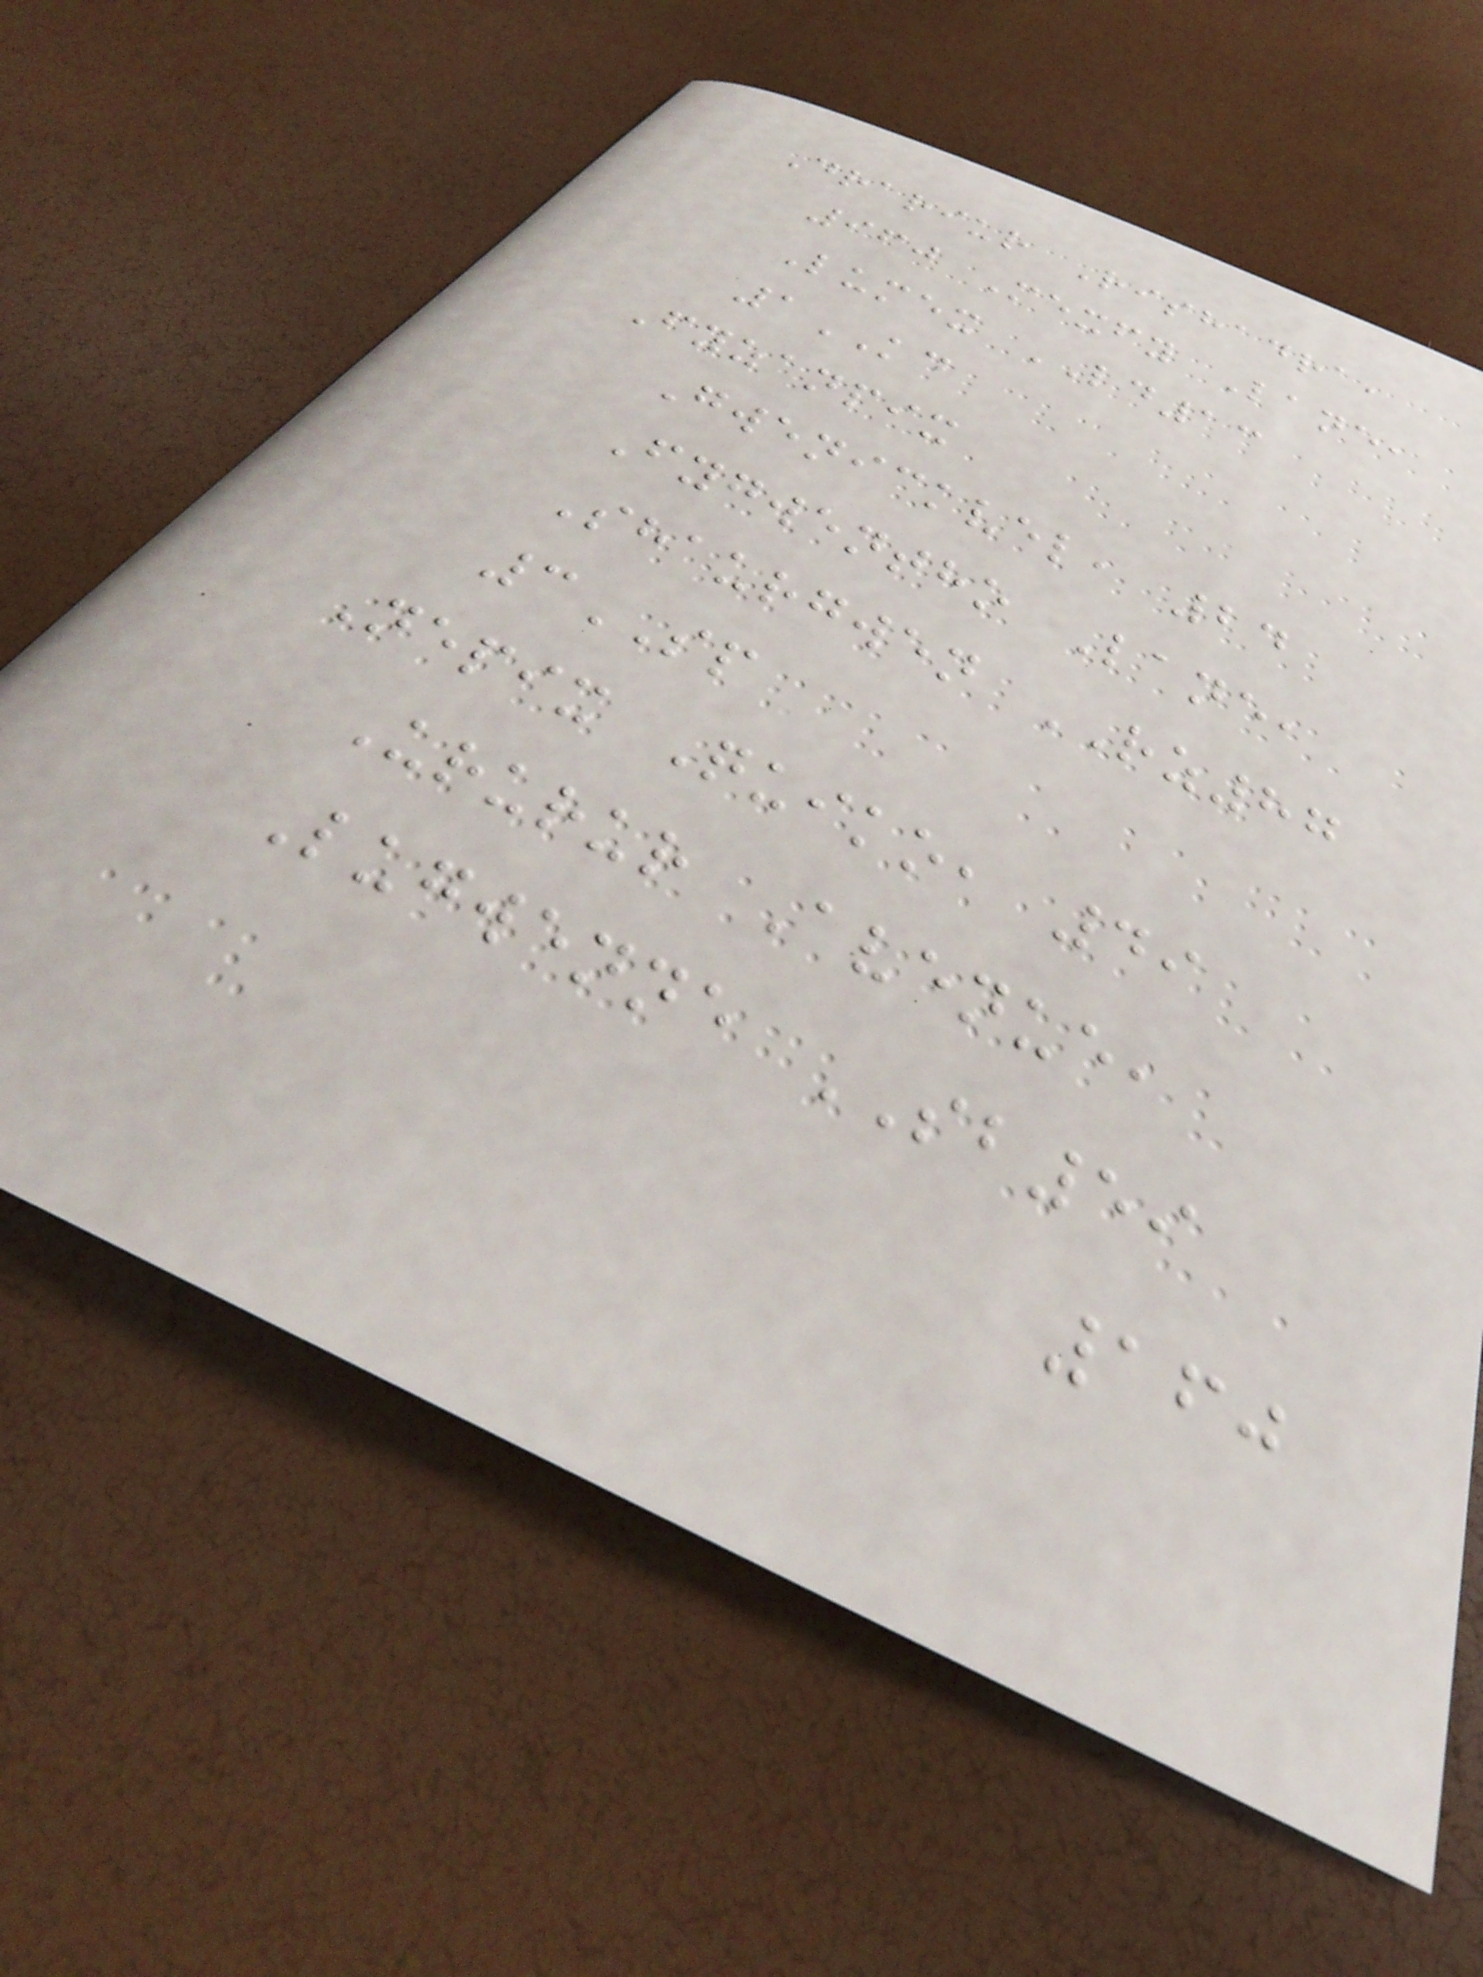Drariur Rishadra,
960 Mexfy Lane,
Lumex LD13
1KD
Fyzanpix
Gwenickvel, 24
Fygwentho Lane,
Shaurgwen RZ87
3SP
Nepix Quiko, 49
Ururur Avenue,
Lugwenne SB59
160
